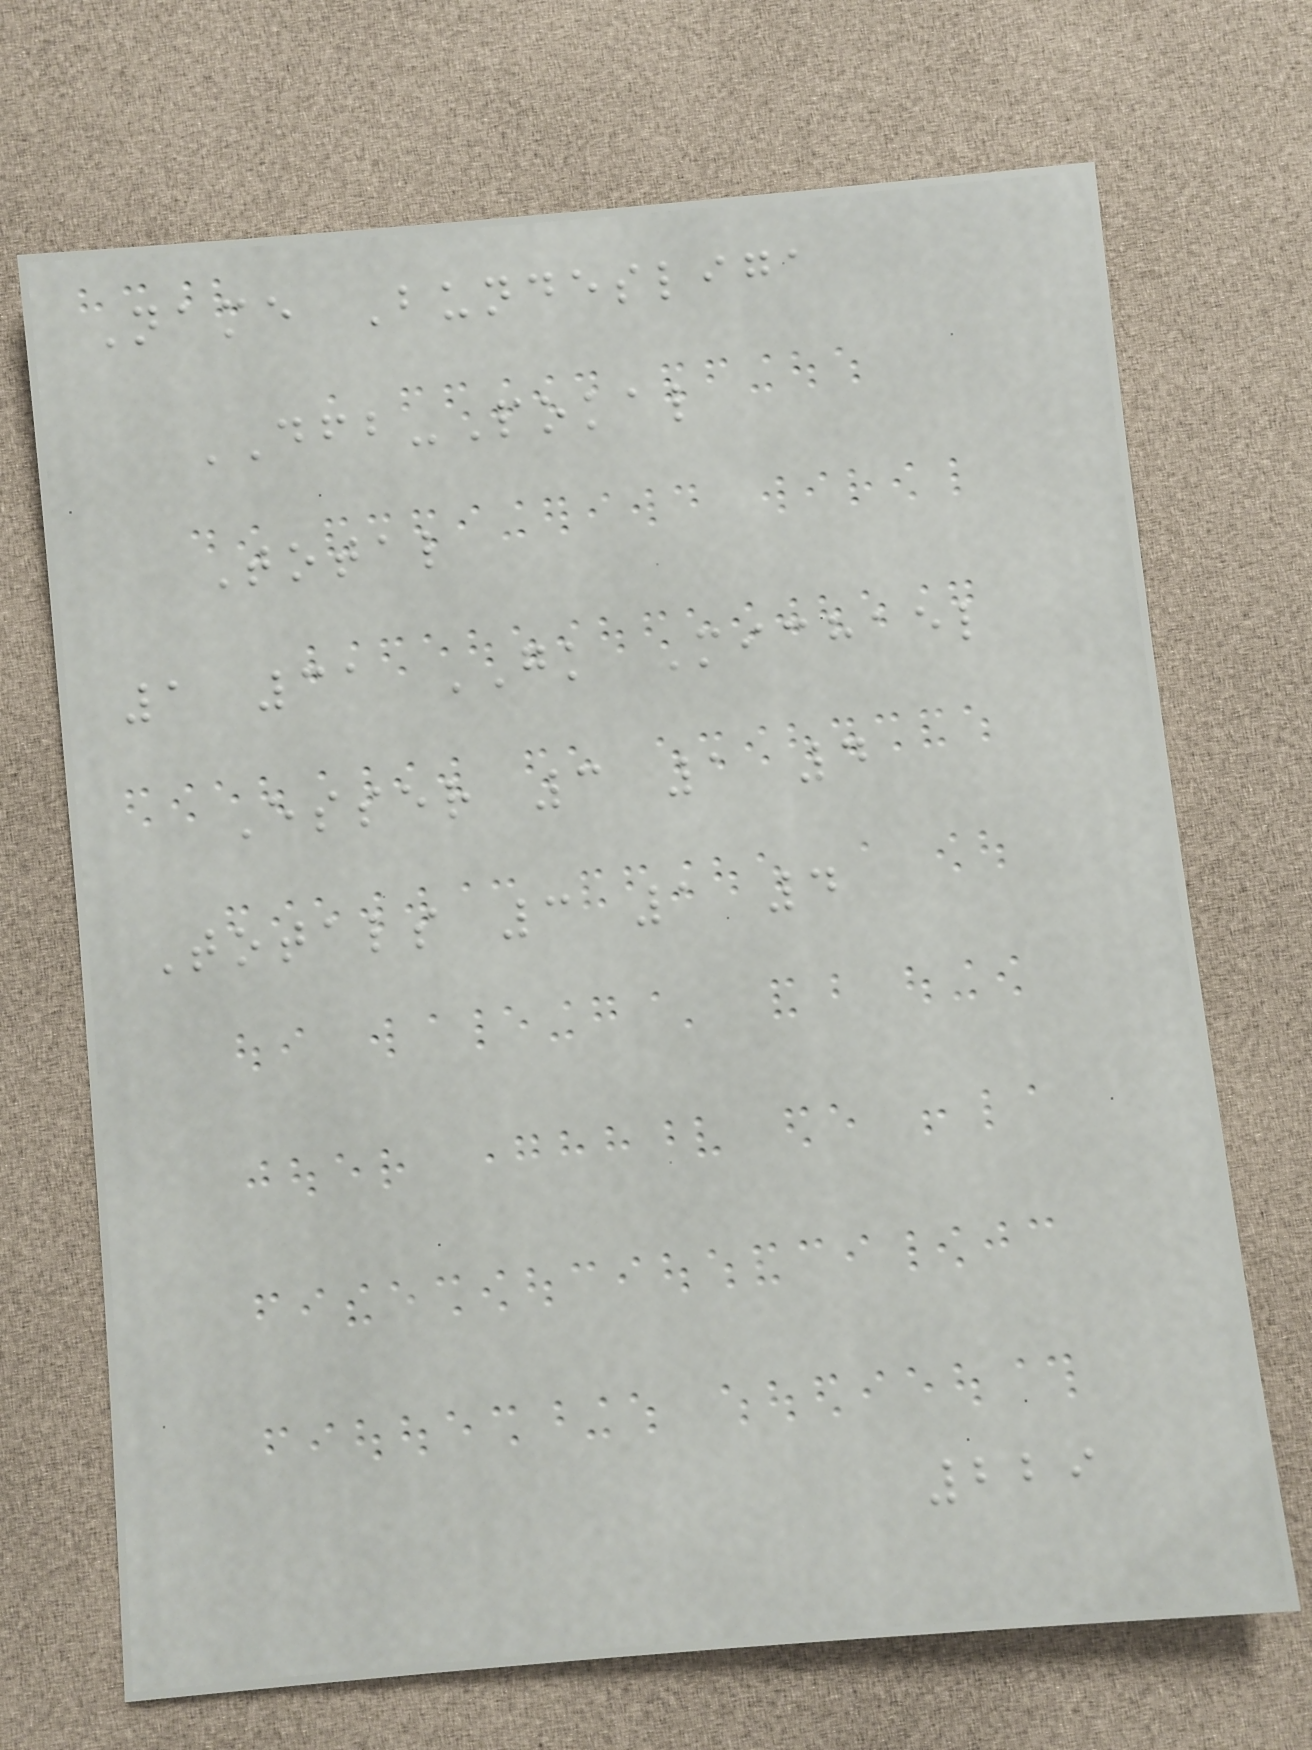Name Bundesliga
DFB-Pokal
Total
1 31 GK Michael
Esser 3 1 4
Totals 3 1 4
229
